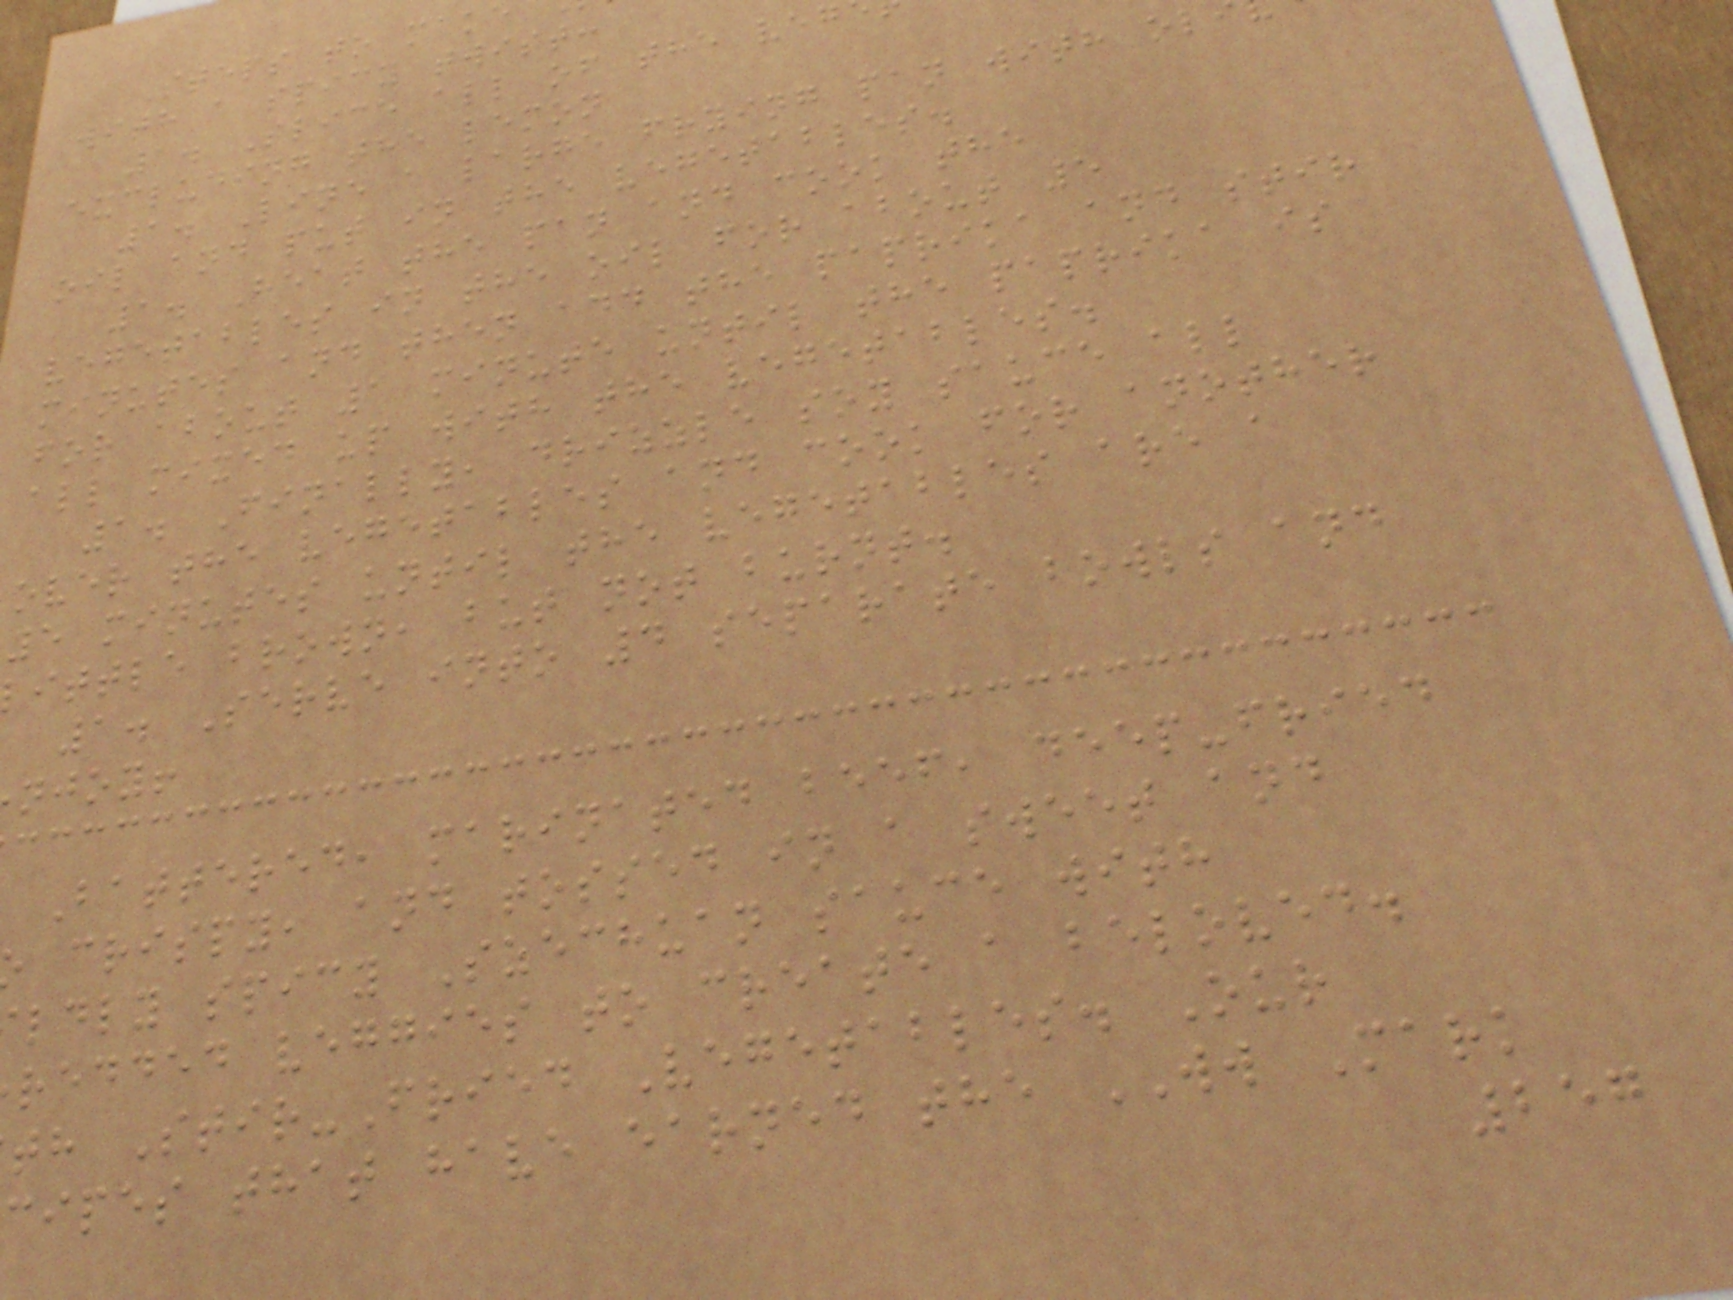Steps to make
with a spicy twist:
1. Slice all of the veg
excluding the lemon
1. Line a large frying pan with ol
oil and put in the vegetables.
1. Heat the pan and cook the
vegetables in the oil for about 5
minutes and then add the paprika and stir
for about 1 minute until the paprika is
all mixed up with the vegetables.
1. Finally, drizzle soy sauce all
over the vegetables and cook for another
5 minutes until the vegetables are a
ittle brown, but not burnt.
1. Serve into 4 separate bowls and
njoy!
Battered, marinated beef, deep-fried
crispy, and tossed in a sweet and
ldly spicy Szechuan sauce with
redded veggies to create a beloved.
th Stir-Fried Vegetables. Our
cipes that have earned the WW Mark
257
